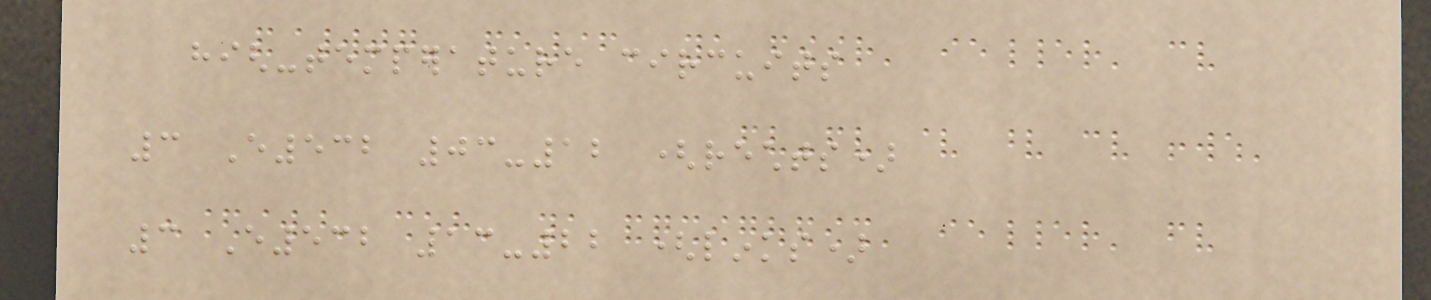high-temperature circuits
3 E532 03-12 (rechts)
3 E532 13-22 (links)
